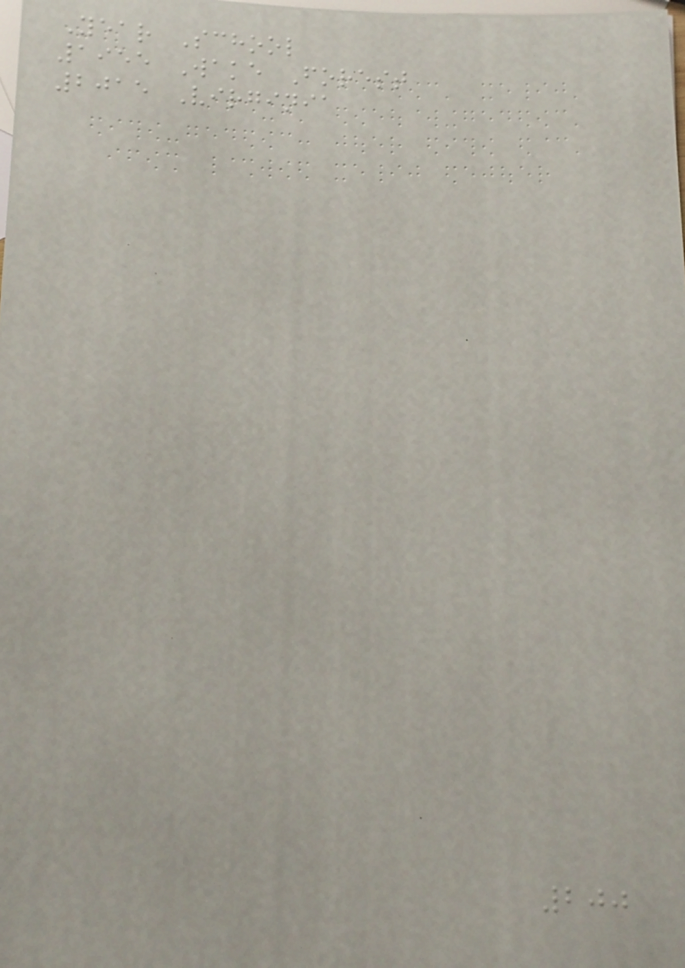Year School
1955 Wake Forest
2015 Virginia
200
